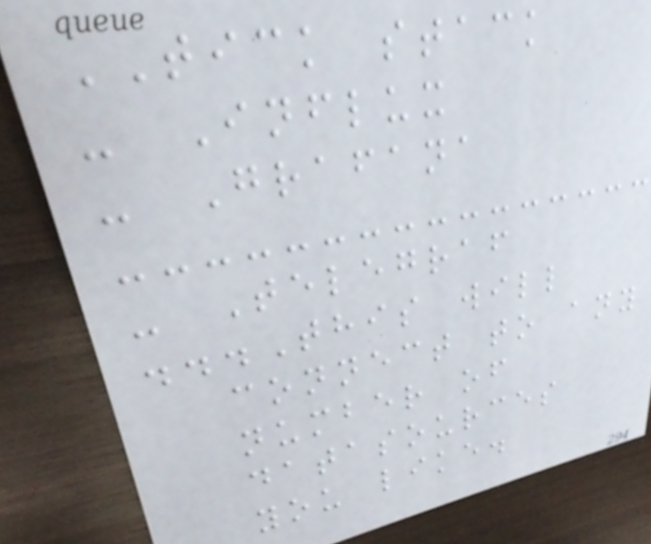TICK stack
- Influx
- Grafana
- Telegraf
...This will
connect to any
number of
datasources
you like.
